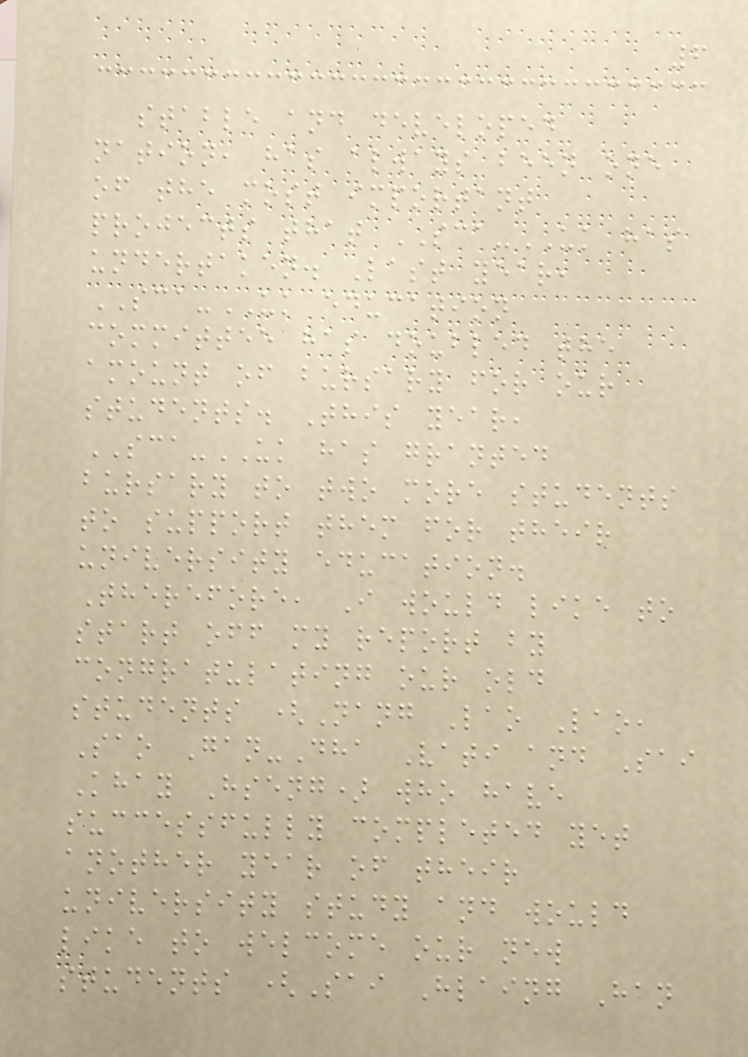6
stable and developed
nation, has always been one
of the most important
projects that SCA-UK has
undertaken. Last year,
SCA-UK education
committee has doubled the
amount of bursary for our
students. This year,
SCA-UK has granted
bursary to two more students
to support them for their
university education.
Therefore, I would like to
start off my report by
congratulating our old
students (Nang Lao Lao,
Sao Gan-Dha Vati and Sai
Khay Hseng) who have
successfully completed yet
another year of their
university study and would
like to welcome our new
students (Sai Hlaing Han
